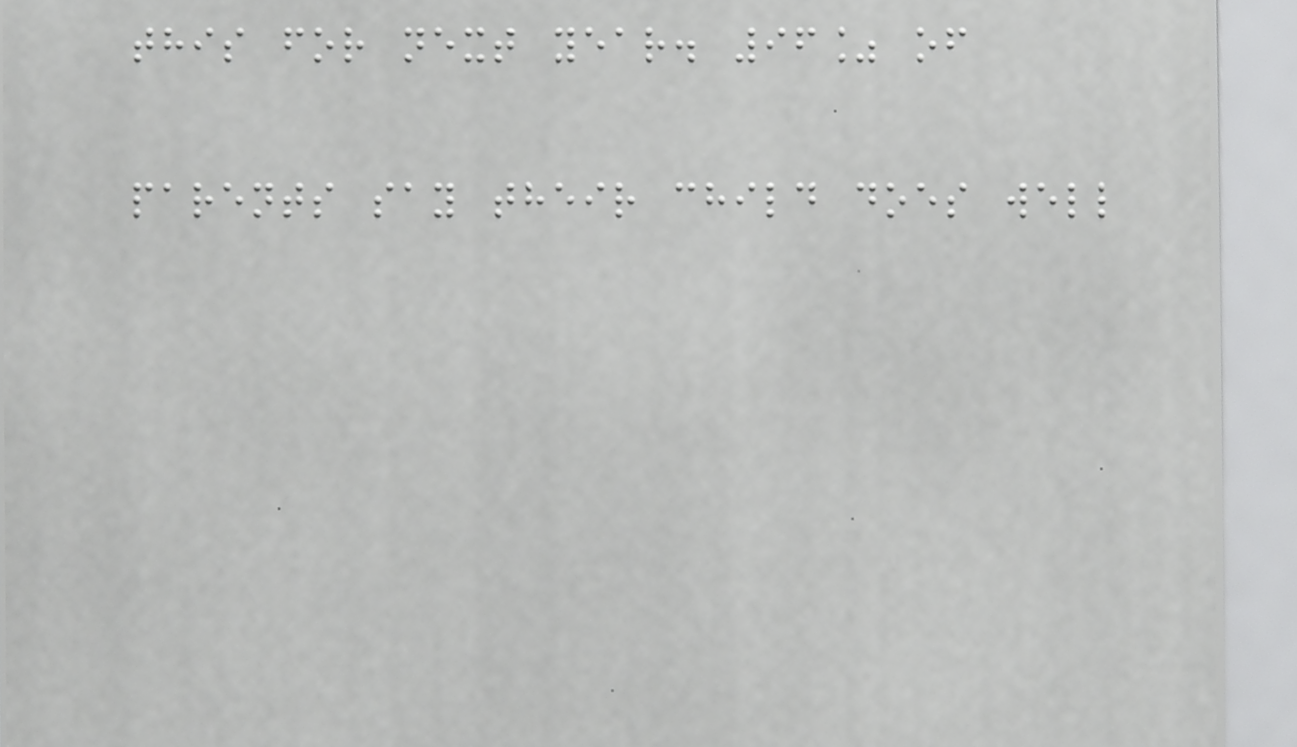this for next year. 96% of
parents say their child does well
